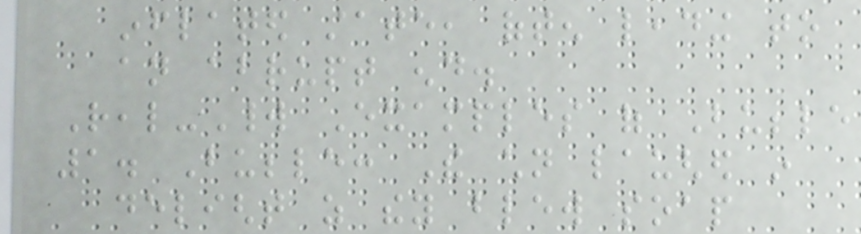inflated state, often leading to
an abrupt end.
Real-World Examples of Bubble
1. Bubble: The children laughed in
delight as they blew soap
